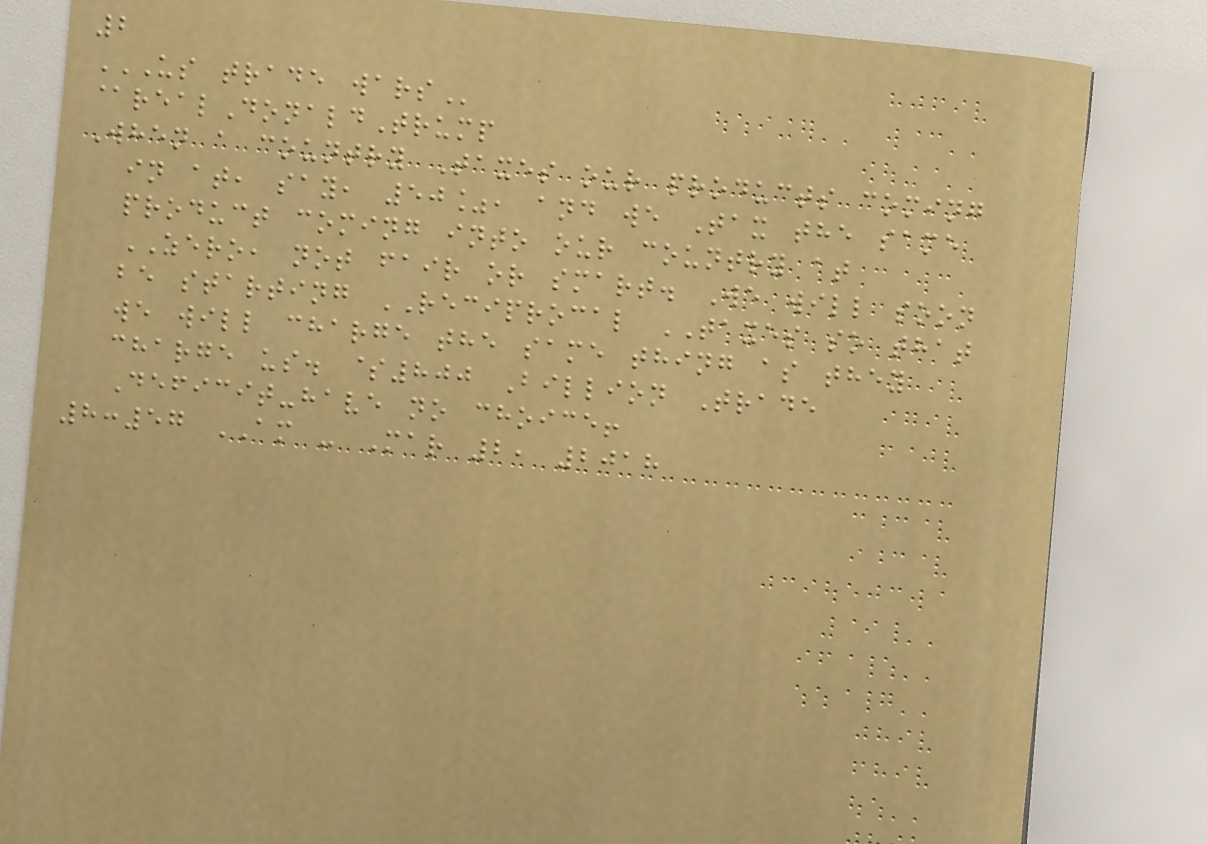2
US TRADE WARS
@realDonaldTrump
When a country Taxes our products coming
in at, say, 50%, and we Tax the same
product coming into our country at
ZERO, not fair or smart. We will soon
be starting RECIPROCAL TAXES so that
we will charge the same thing as they
charge us. $800 Billion Trade
Deficit-have no choice!
8:57 AM - Mar 2, 2018
